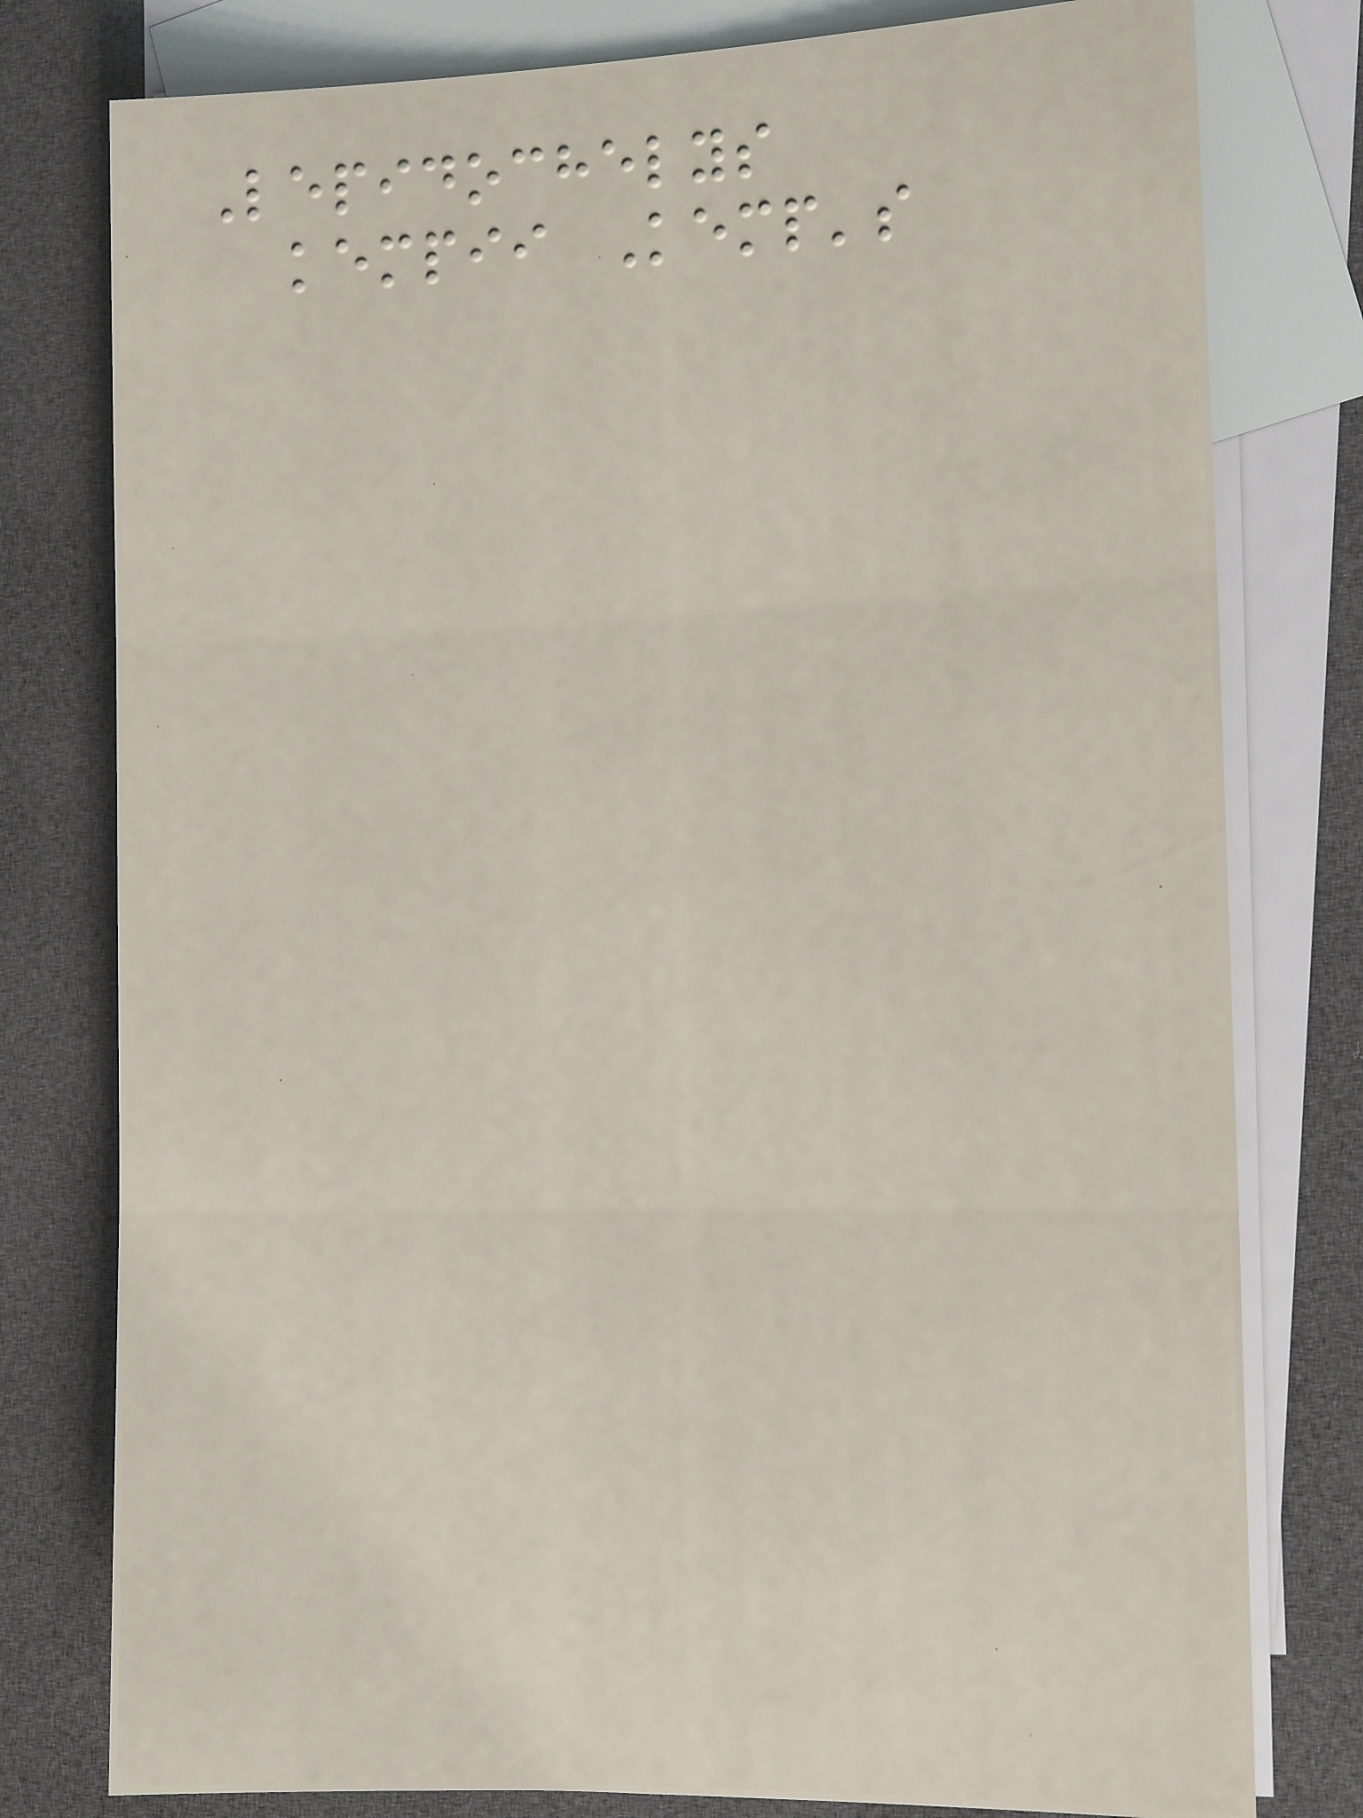Lepidochelys
kempii Kemp's
